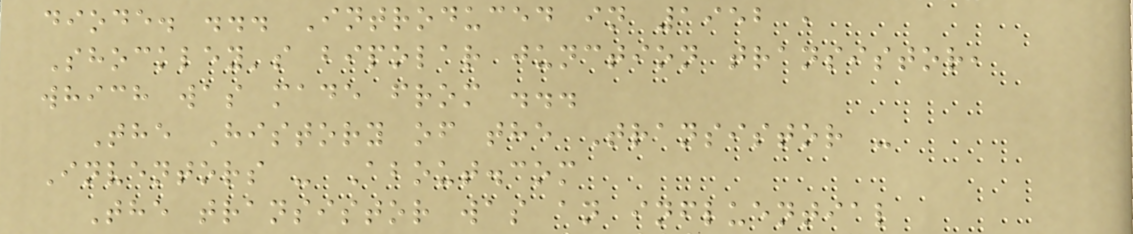diode. ... Introduced in 1952 ,
Shockley's bipolar junction transistor,
which was made from ...
The History of the Transistor -
Inventors - About.com
The transistor was an influential
